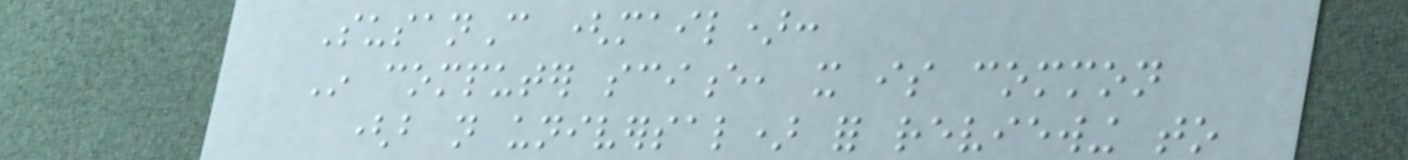SusanC (mail):
In computer science, it is common
(but not universal) for reviewing to
